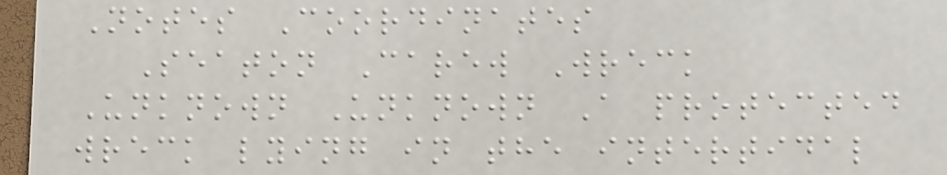Notes Coordinates
Seaton Carew Wreck
Unknown Unknown A protected
wreck lying in the intertidal
